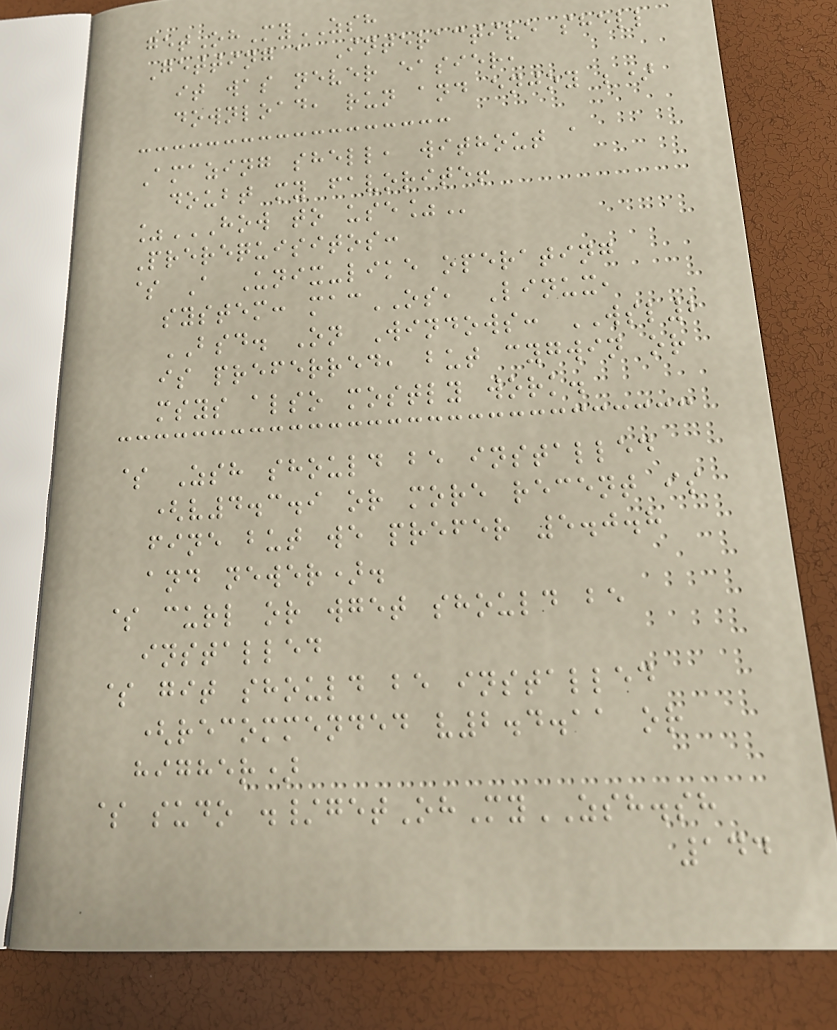getOhMyZSH
Getting a Interactive shell
it was never easier,
download, run and enjoy ;)
Amazing shell, without a
doubt my favorite!
%HOW TO USE%
Prerequisitos:
$ A Unix-like operating
system: macOS, Linux,
BSD. On Windows: WSL2
is preferred, but cygwin or
msys also mostly work.
$ Zsh should be installed
(v4.3.9 or more recent is
fine but we prefer 5.0.8
and newer).
$ curl or wget should be
installed
$ git should be installed
(recommended v2.4.11 or
higher)
$ sudo ./getOhMyZSH.sh
144
